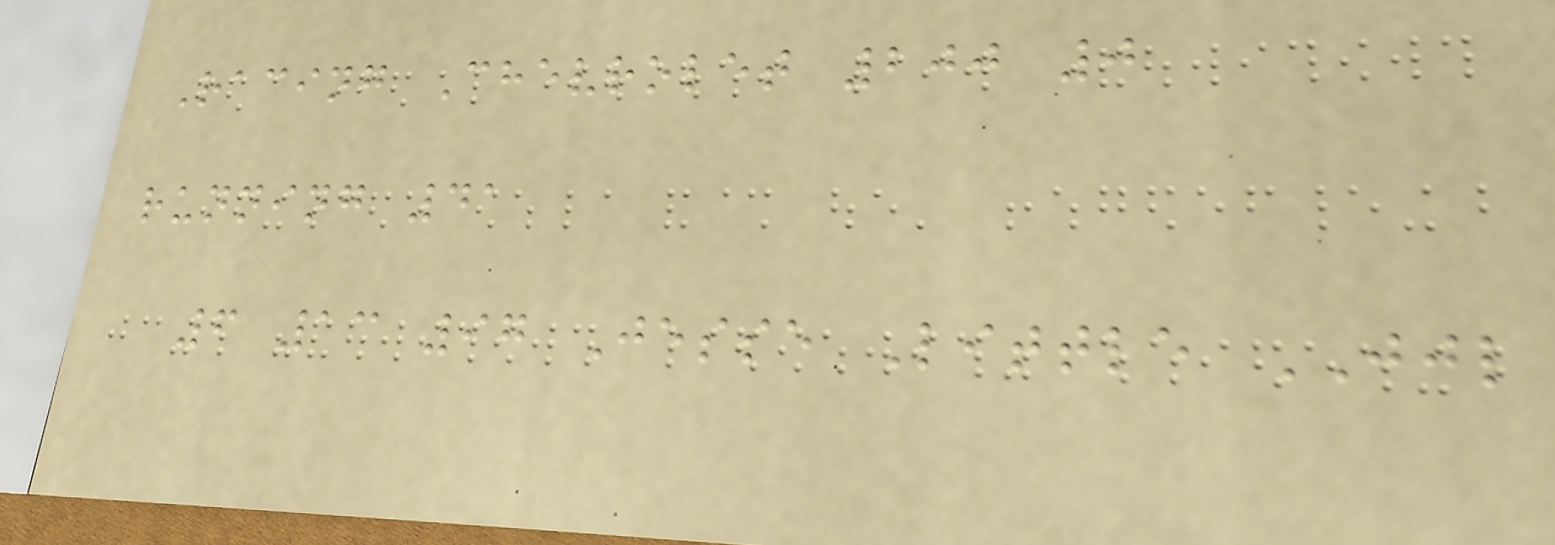Racing Chevrolet 200 0
running 41
6 13 97 Jesse Little JJL
